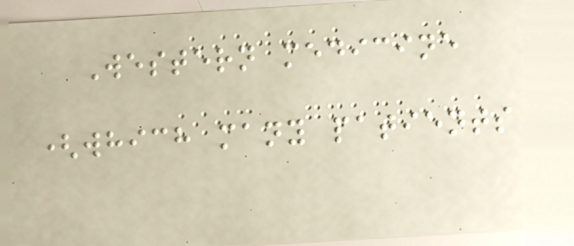Western medicine
(which many patients
